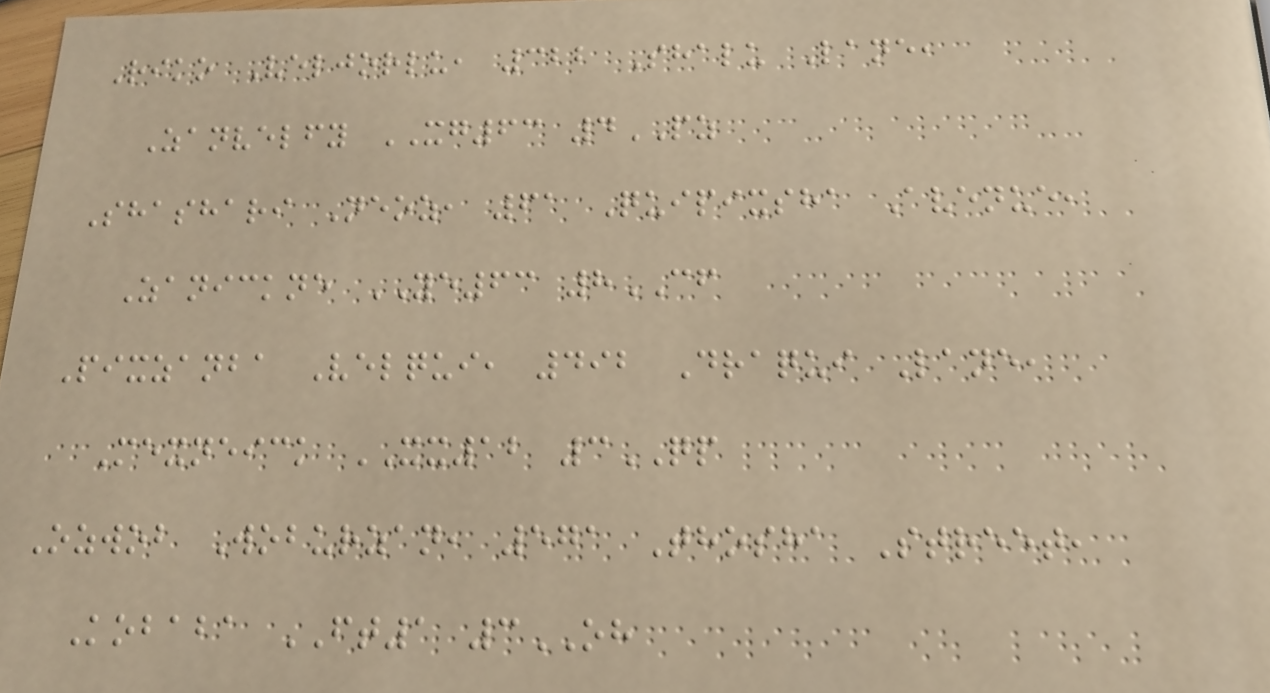Riko Veljorlu, 322 Shalu Lane,
Zanvelfy XG63 4PZ
Shashari Neoz, 61 Quipixsha Avenue,
Zanickne YE63 8CF
Pixzanba Velqui, 492 Draqui Lane,
Mexneick XX12 3QP
Ozwob Woburzan, 571 Thosha Street,
Kobaba FT1 3OH
